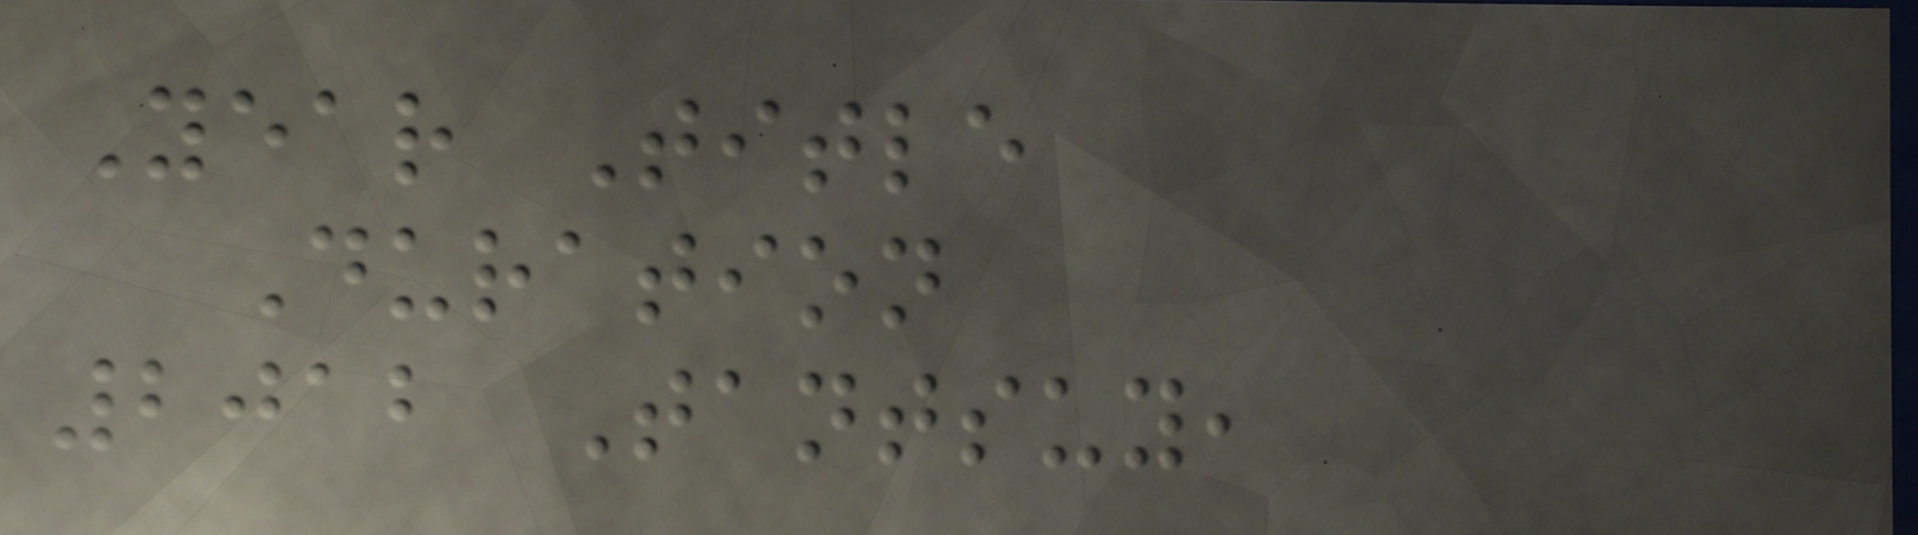Year Title
Duration
2012 Tantsuy,
